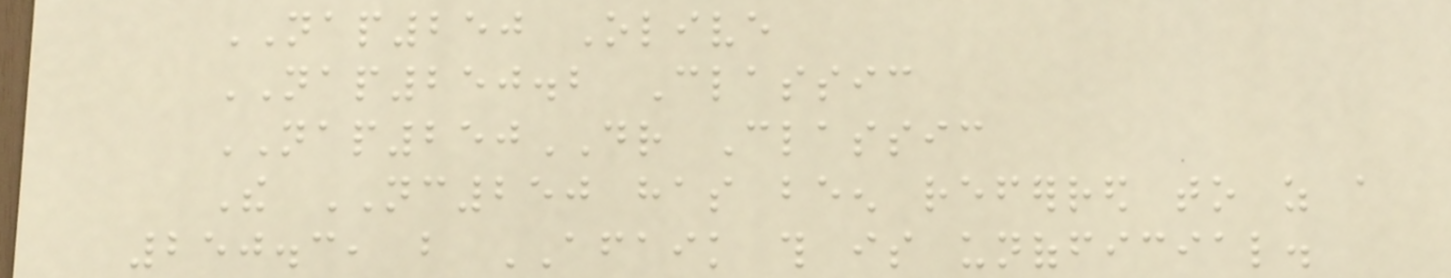NAP250 Olive
NAP250.2 Classic
NAP250DR Classic
The NC250 has been referred to as a
250.3, but AFAIK this is unofficial.
